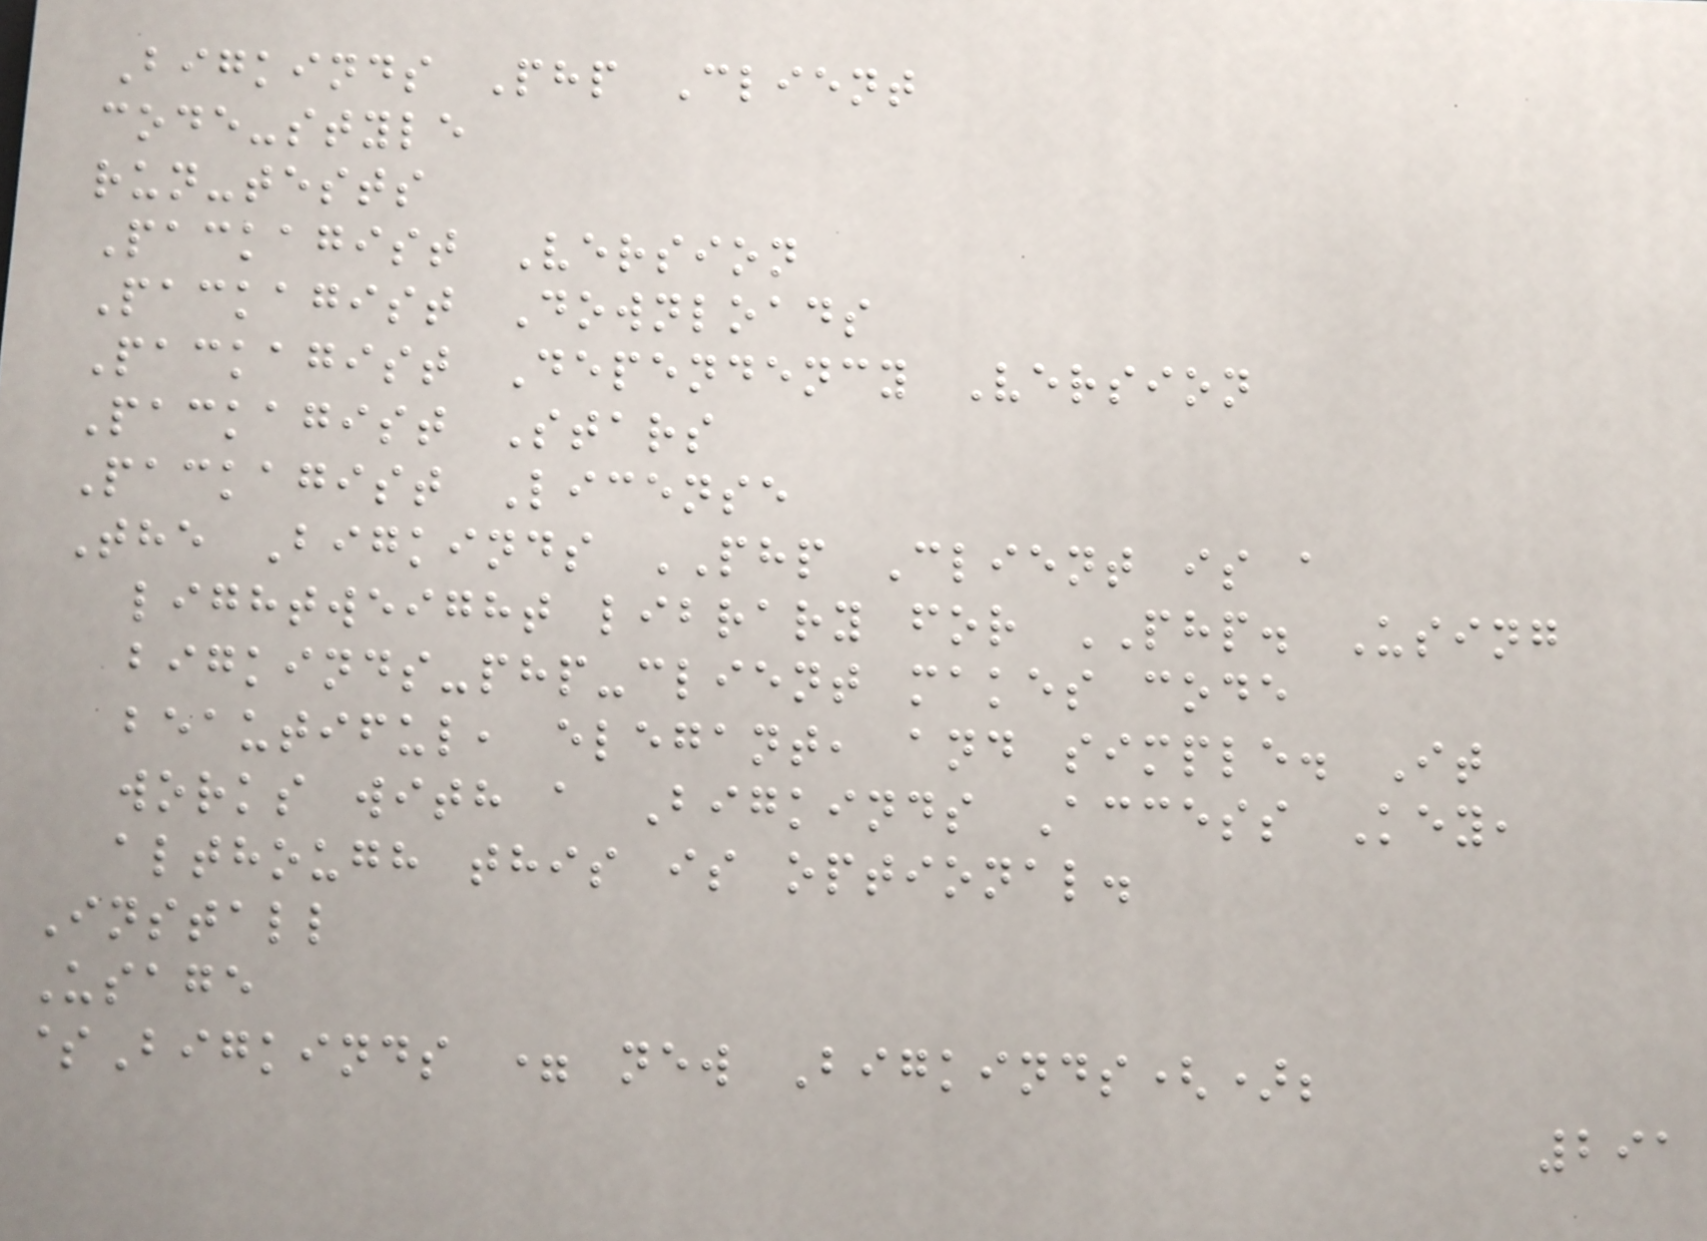Bigkinds Php Client
code-style
run-tests
Packagist Version
Packagist Downloads
Packagist Dependency Version
Packagist Stars
Packagist License
The Bigkinds PHP Client is a
lightweight library for PHP. Using
bigkinds-php-client makes code
beautiful, elegant, and simple. It
works with a Bigkinds Access Key,
although this is optional.
Install
Usage
$Bigkinds = new Bigkinds();
291
